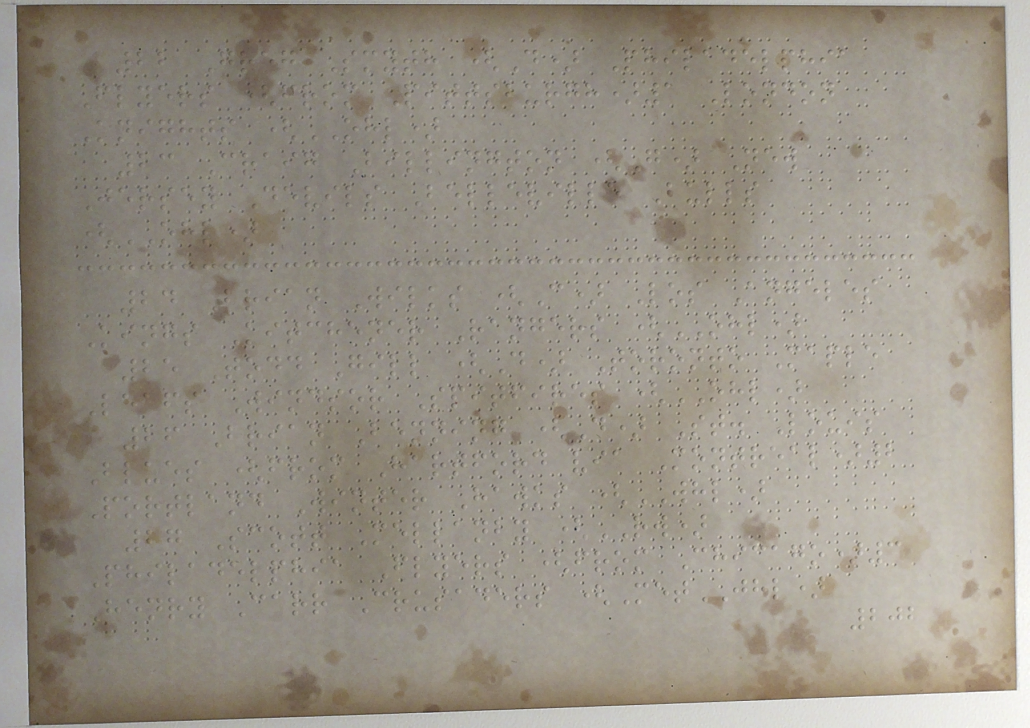22 Greg Smyth (D) Philadelphia
Flyers (from Pittsburgh)1 London
Knights (OHL)
23 Craig Billington (G) New
Jersey Devils Belleville Bulls
(OHL)
24 Brian Wilks (C) Los Angeles
Kings Kitchener Rangers (OHL)
25 Todd Gill (D) Toronto Maple
Leafs Windsor Spitfires (OHL)
26 Brian Benning (D) St. Louis
Blues (from Hartford via Montreal)2
Portland Winter Hawks (WHL)
27 Scott Mellanby (RW)
Philadelphia Flyers (from Chicago)3
Henry Carr Crusaders (MetJHL)
202
